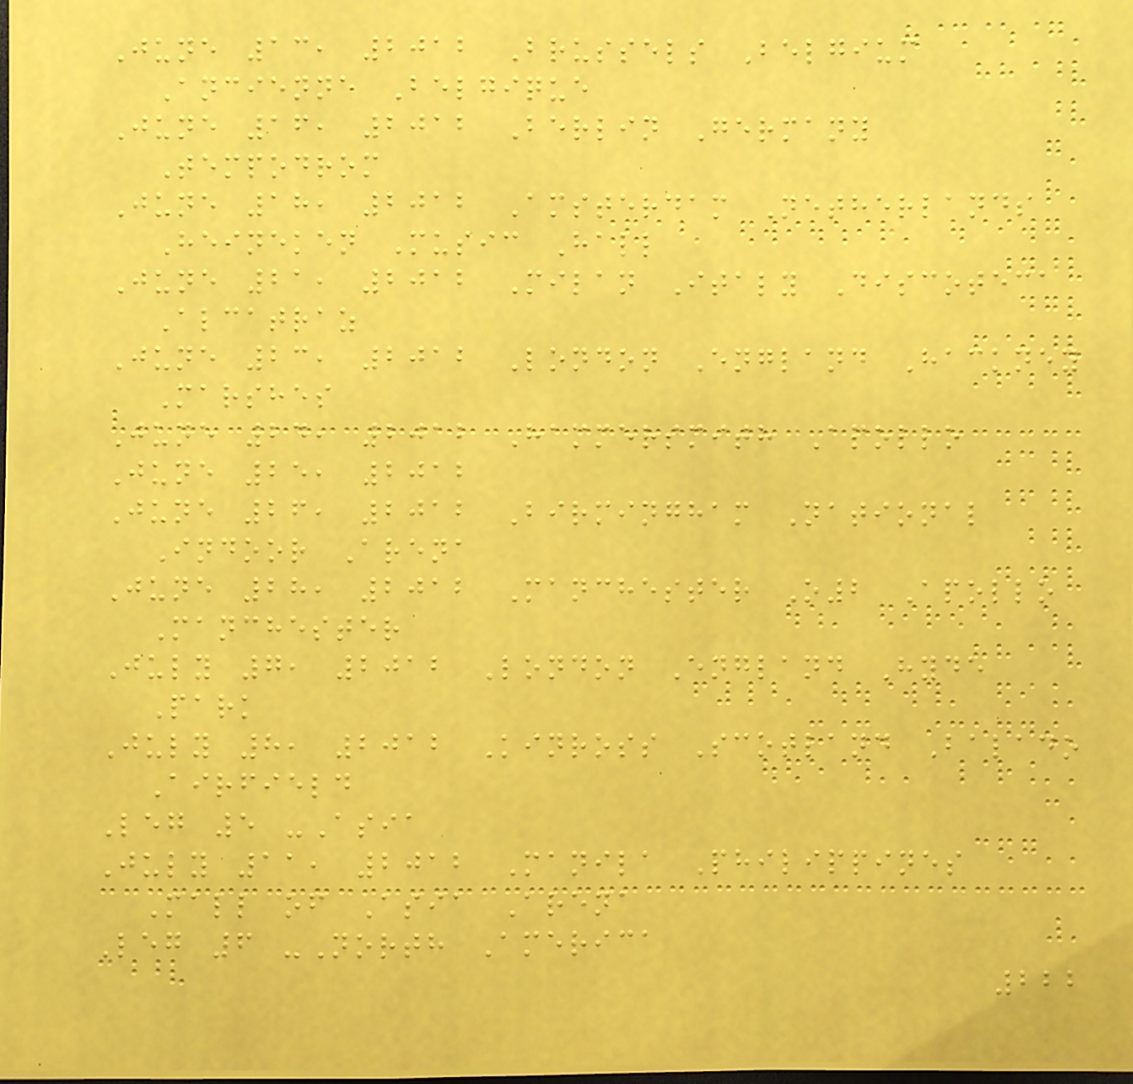June 13, 2012 Brussels Belgium
Ancienne Belgique
June 16, 2012 Berlin Germany
Tempodrom
June 18, 2012 Amsterdam Netherlands
Heineken Music Hall
June 21, 2012 Milan Italy Discoteca
Alcatraz
June 23, 2012 London England Hackney
Marshes
June 24, 2012 Hammersmith Apollo
June 25, 2012
June 26, 2012 Birmingham National
Indoor Arena
June 28, 2012 Manchester O2 Apollo
Manchester
July 7, 2012 London England Hyde
Park
July 8, 2012 Kinross Scotland Balado
Airfield
Leg 5 -Asia
July 11, 2012 Manila Philippines
Mall of Asia Arena
Leg 6 -North America
222
